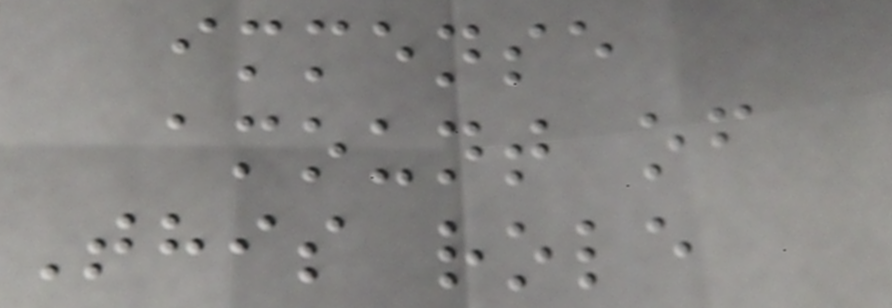immense
amount of
This role
